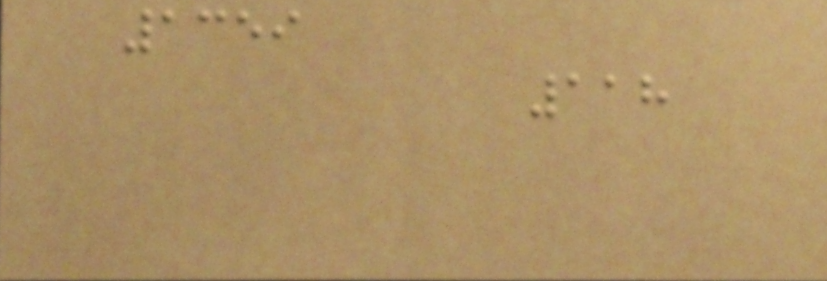1359
118
